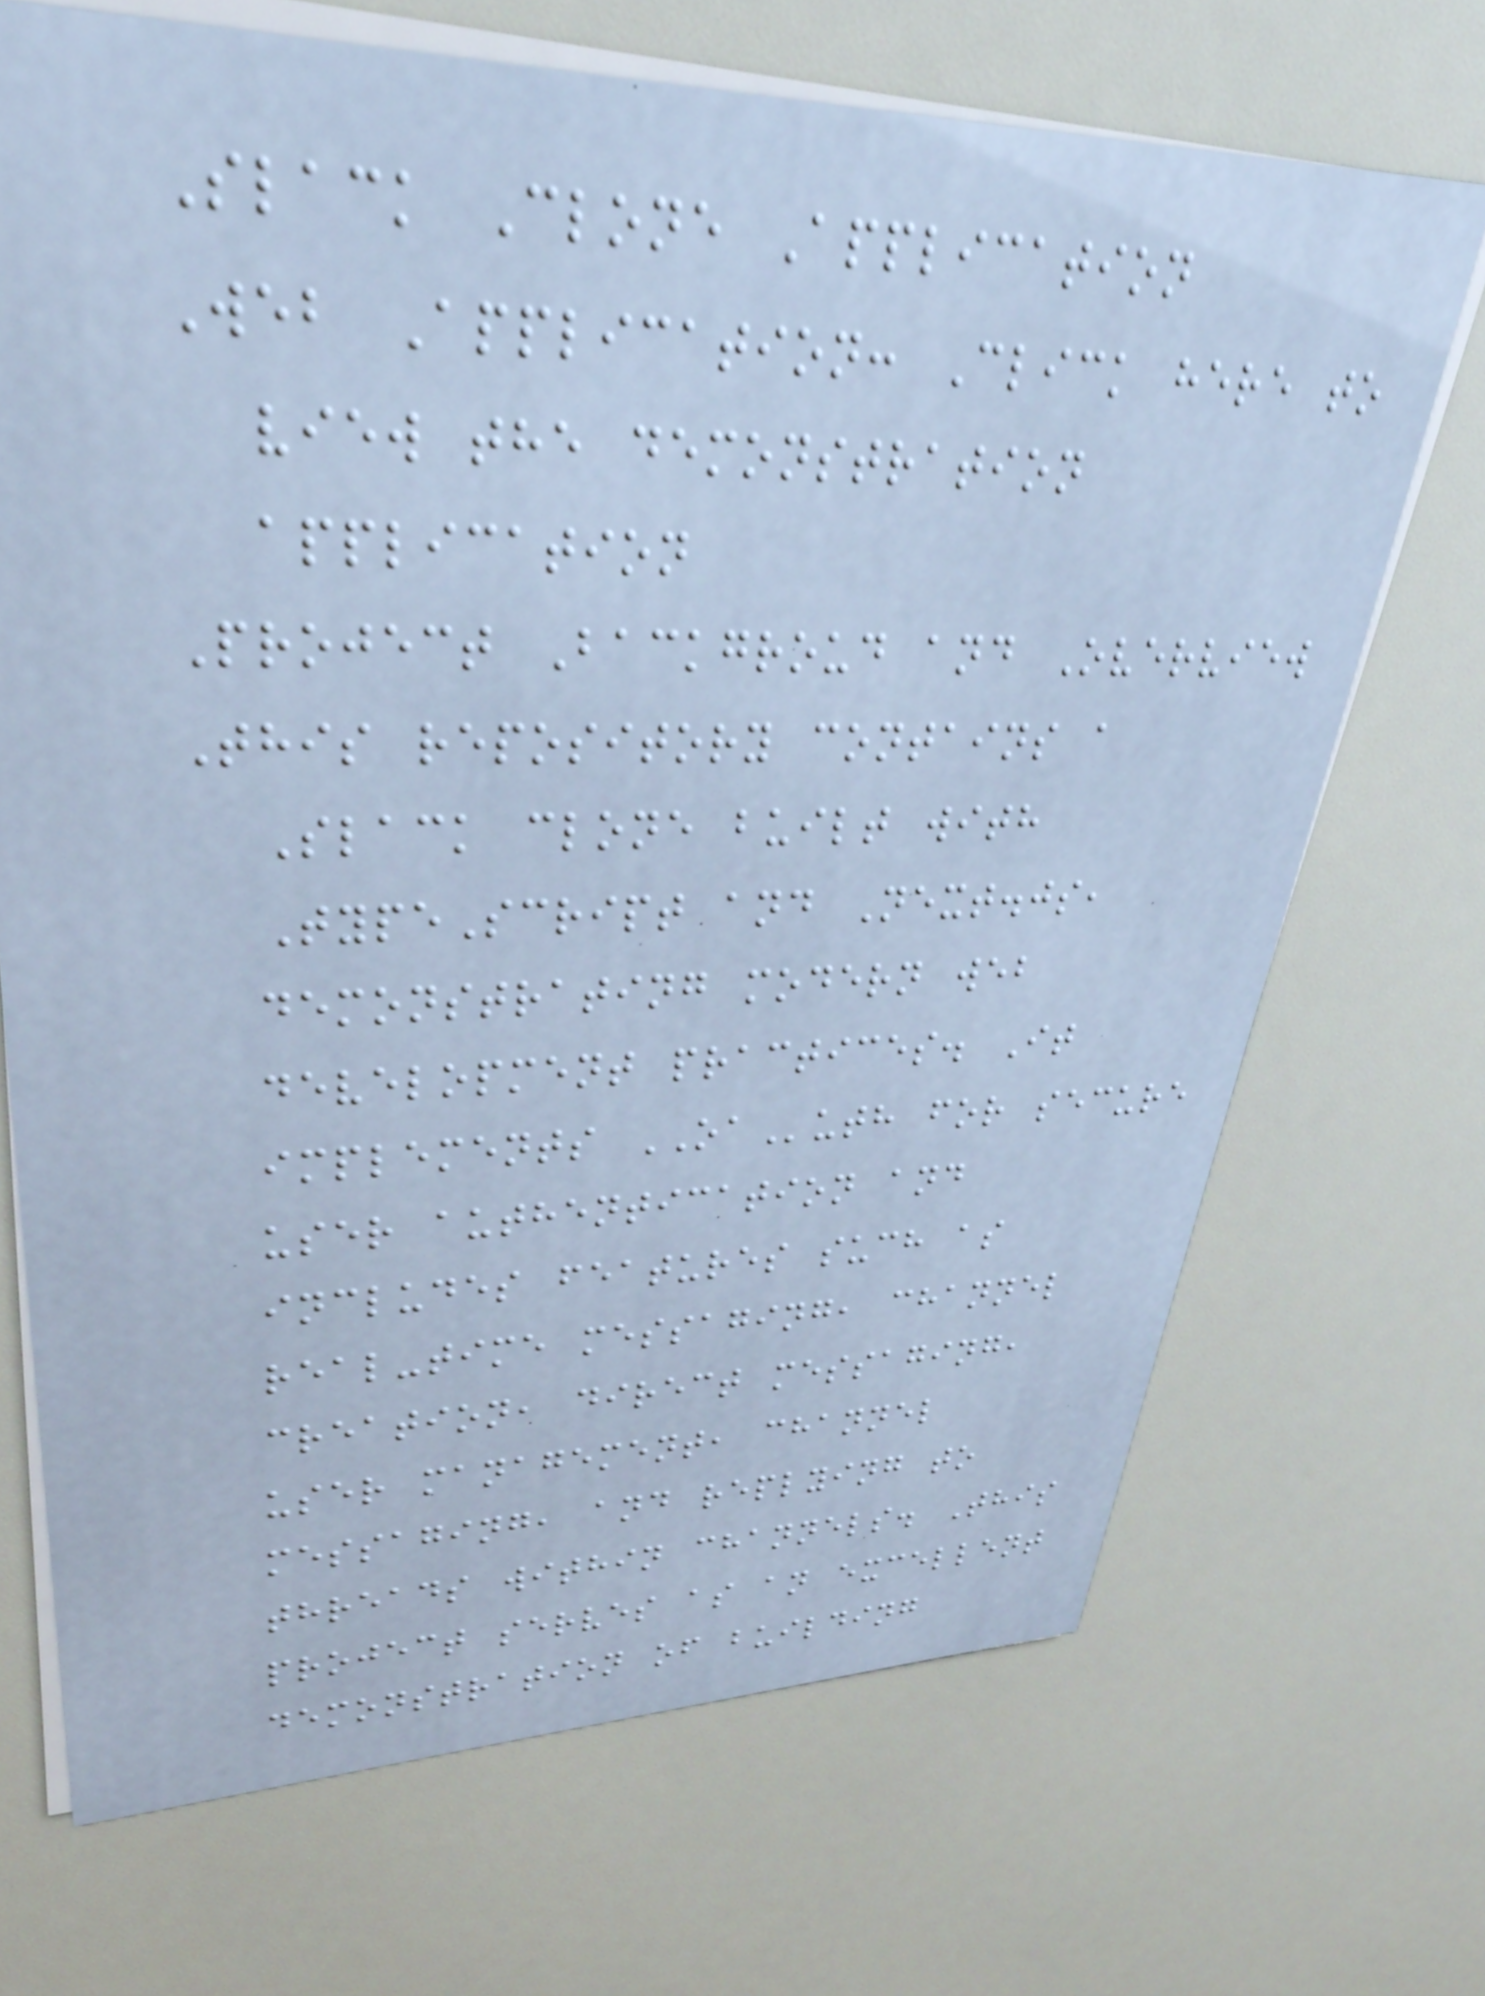Slack Clone Application
Web Application: Click here to
view the demonstration
application
Project Backgroud and Overview
This repository contains a
Slack clone built with
TypeScript and Next.js,
demonstrating modern web
development practices. It
implements OAuth for secure
user authentication and
includes features such as
real-time messaging, channel
creation, direct messaging,
user management, channel
messaging, and replying to
threads within channels. This
project serves as an excellent
demonstration of building
